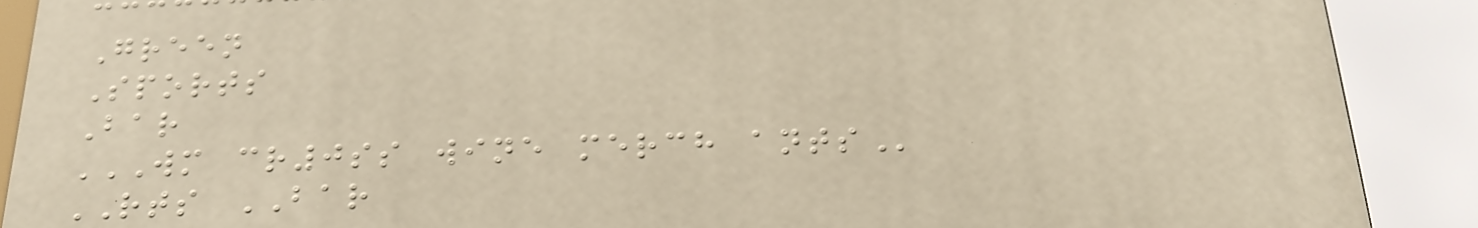Green
Sports
Bar
WM CR0SS WINE MERCH ANTS
RTS BAR
